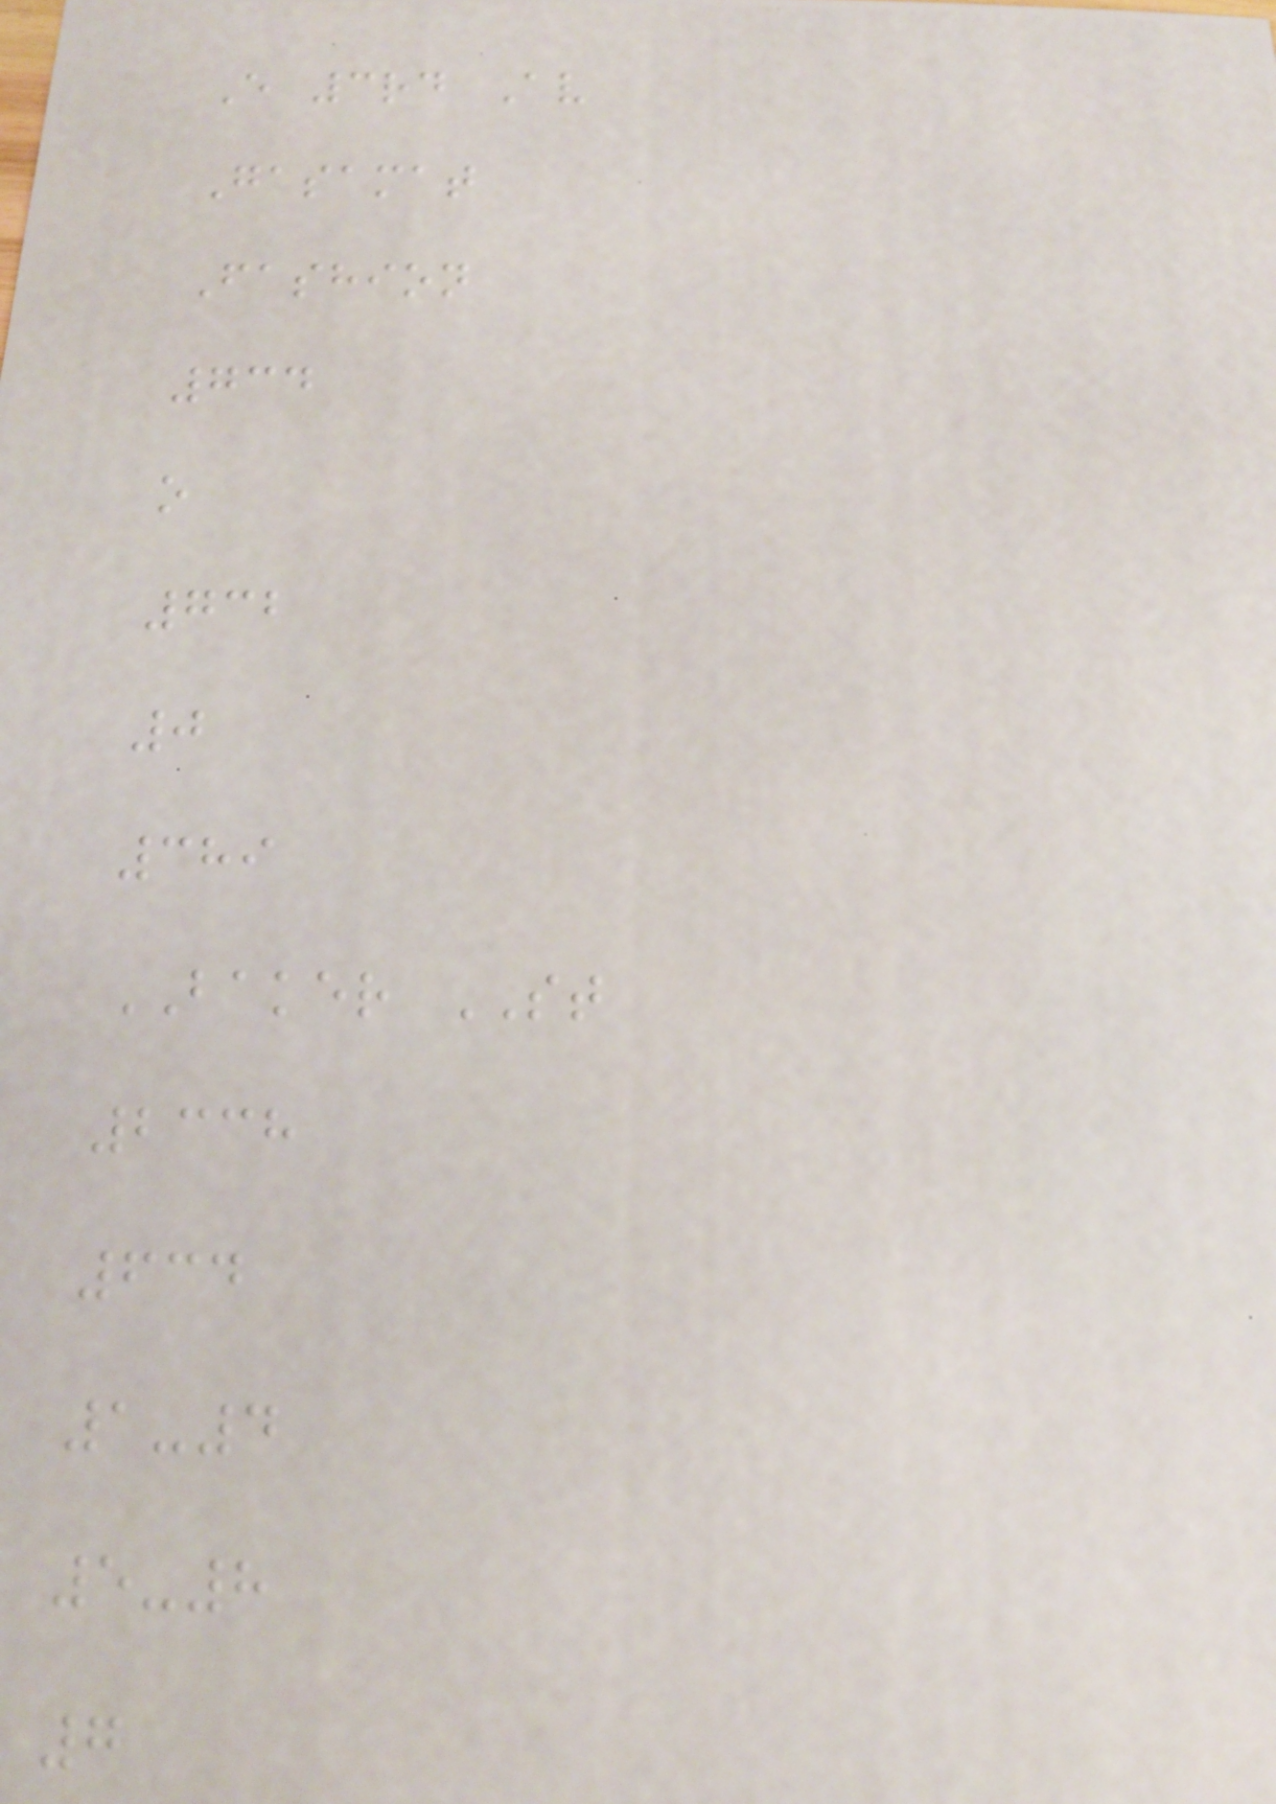E 3rd Av
Gasamat
Fashion
734
o
732
0
389
BAKER ST
2338
634
1-4
5-8
7
